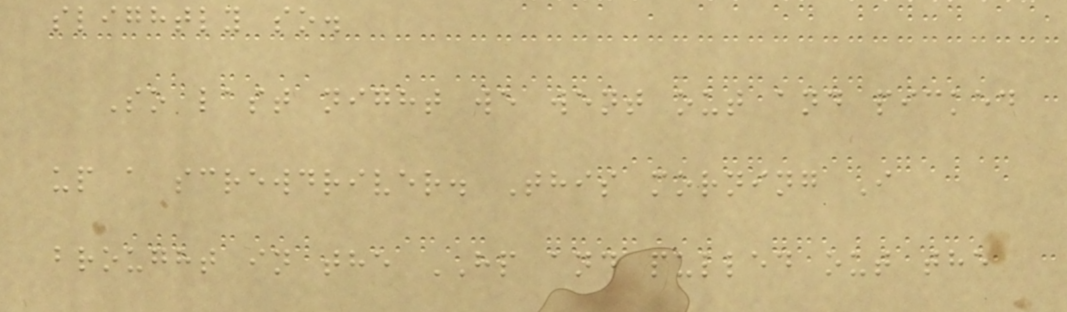slightly so.
So last night we went out and picked
up a screwdriver. This morning I
brought in the HP and pulled out the
